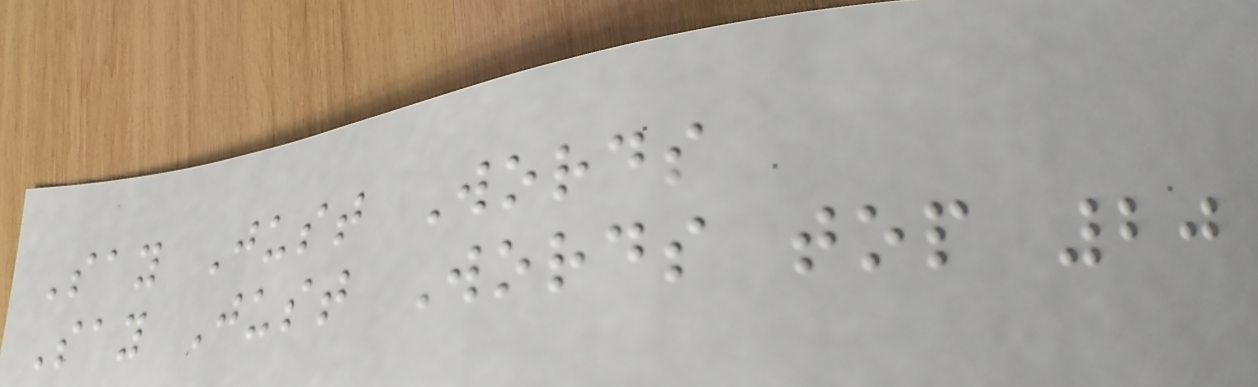Say Just Words
Say Just Words top 20
